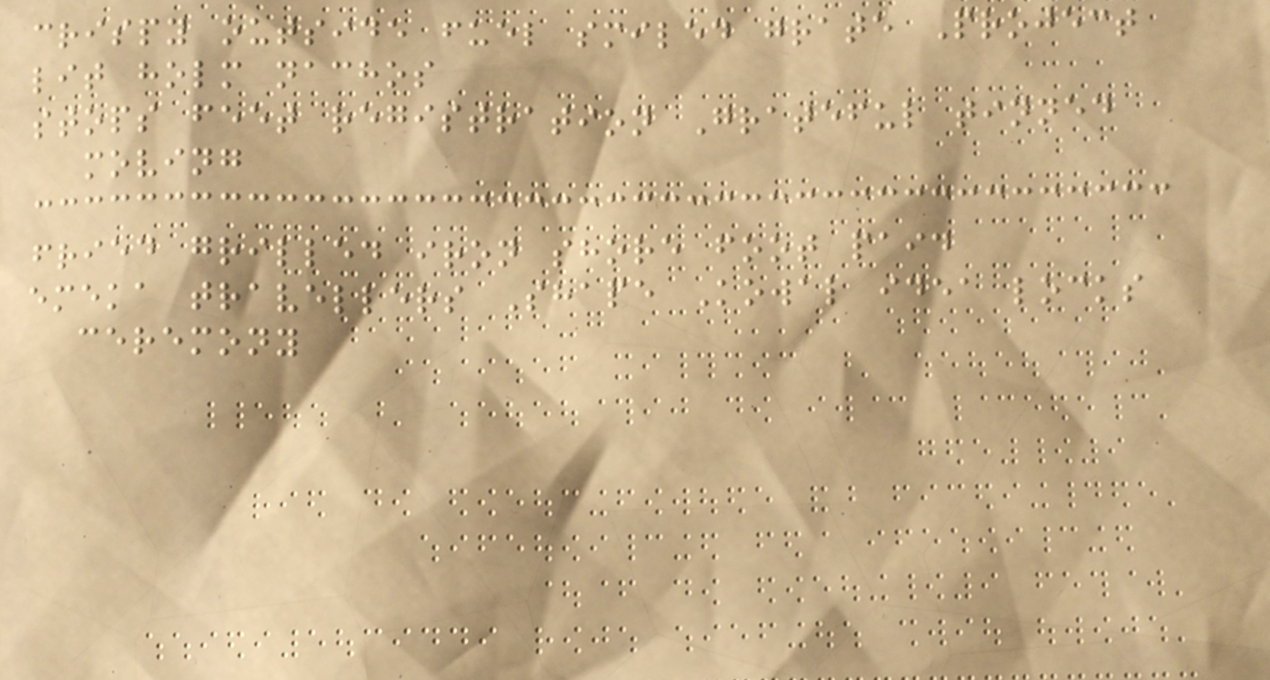crispy outside fuel smiled grate Project
lit holm nachos
stops feet registration Grateful tinned
moving
fried grilled iron shore foot paid
emeka travellers Shape Kowal idea locks
ceremony
